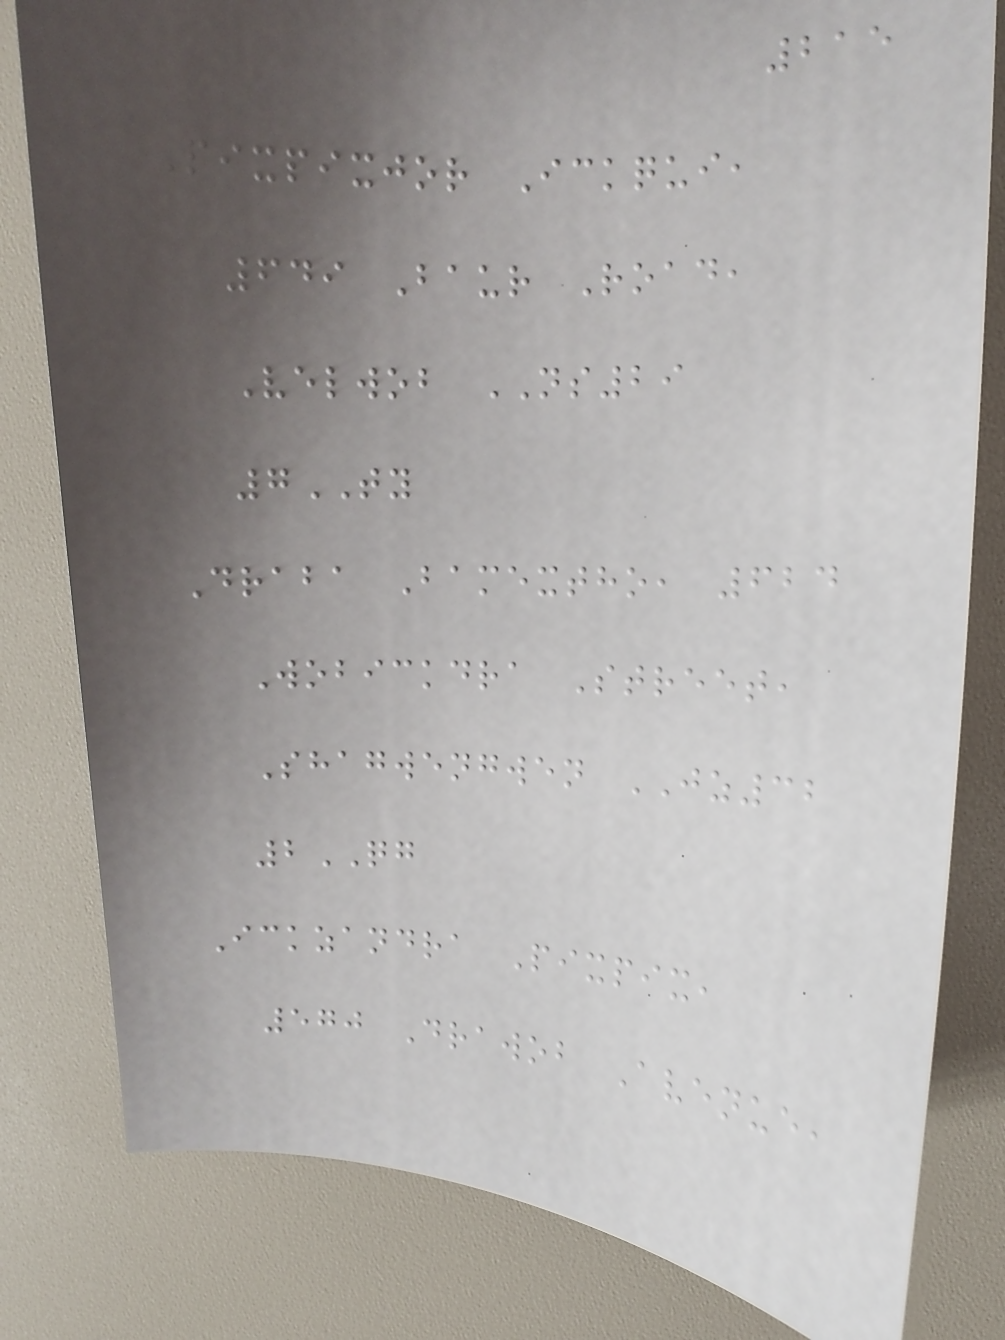215
Pixpixjor Ickqui,
649 Baur Road,
Velwob NS29
7TY
Draba Bamextho, 624
Wobickdra Street,
Shagwengwen JZ32
2QG
Ickzandra Pixpix,
570 Drawob Avenue,
